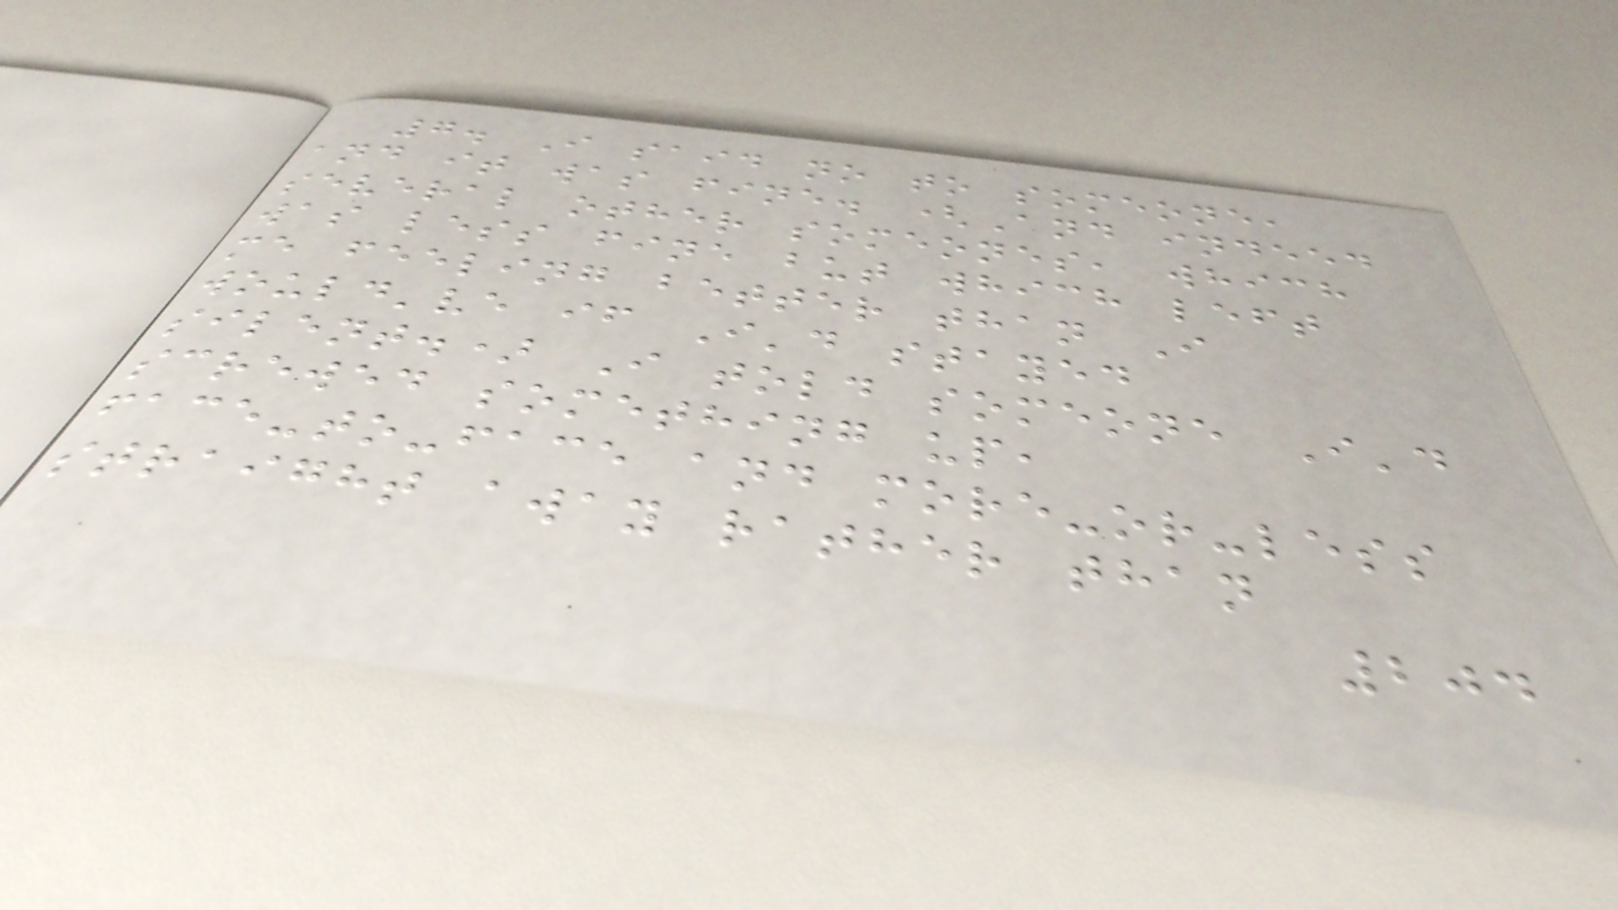7. I said no to someone,
and it was fine. (And indeed
several other someones, which
was less fine but which left
me feeling better than I
would've if I'd stayed
silent.) I told someone I'd
screwed something up,
face-to-face and more-or-less
straight away rather than
204
